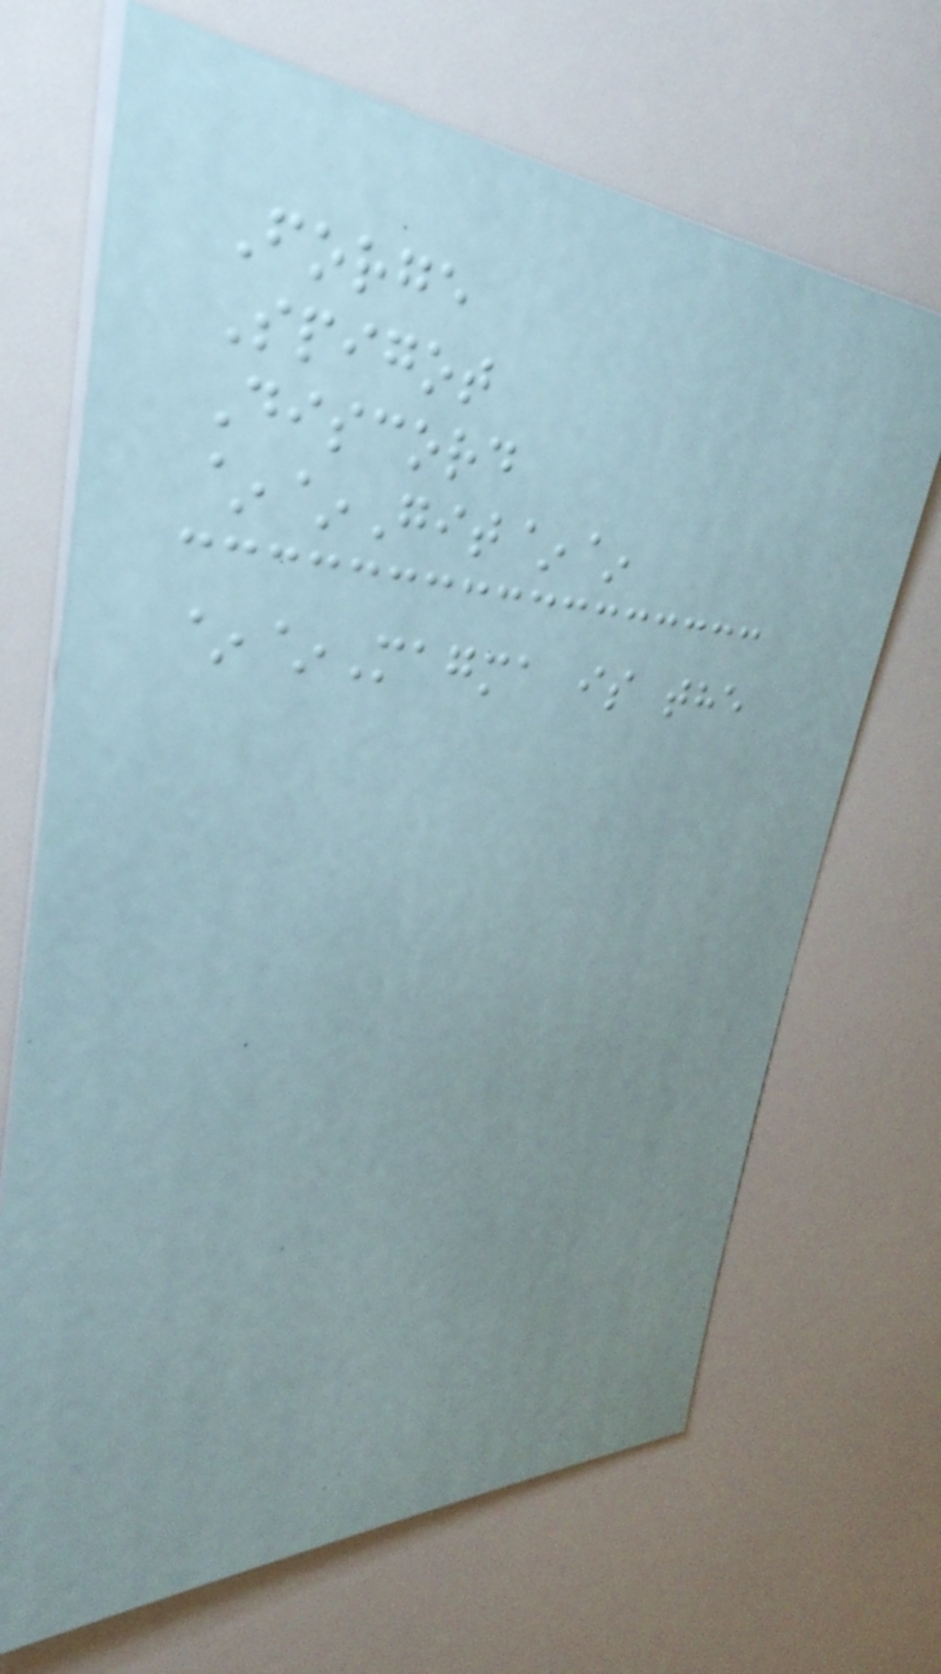Forge
Spigot
Discord
~~Git~~
~~Magma is the
